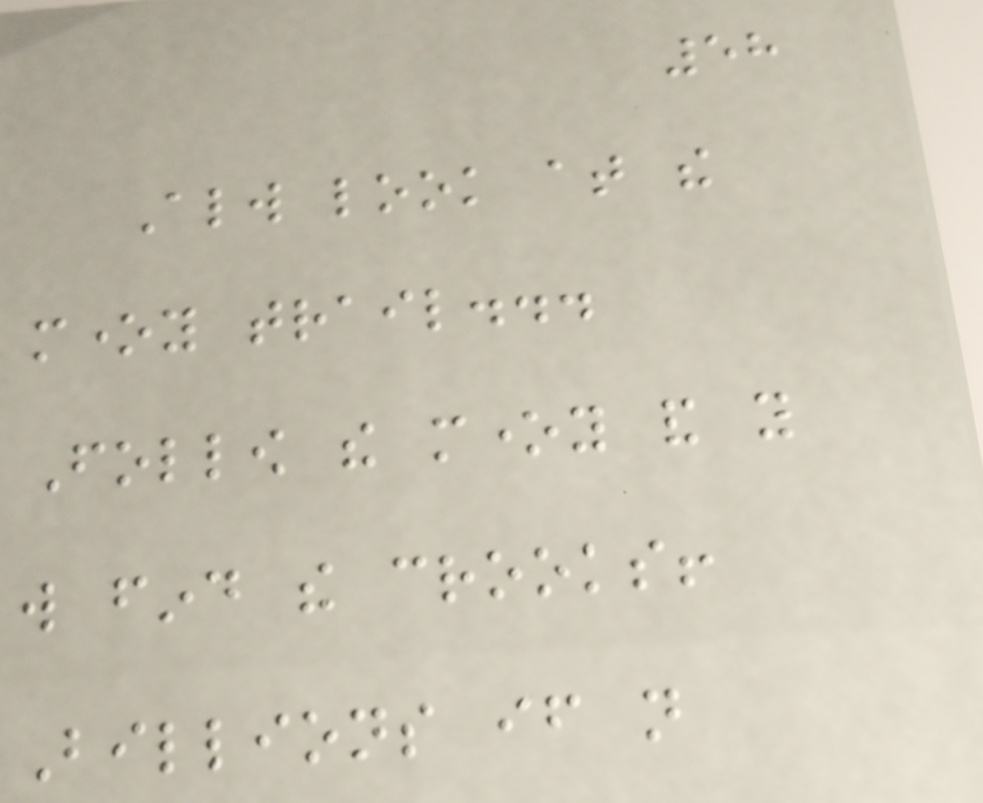58
Always look at the
money trail...
Follow the money and you
will find the crooks!
Billions if not
